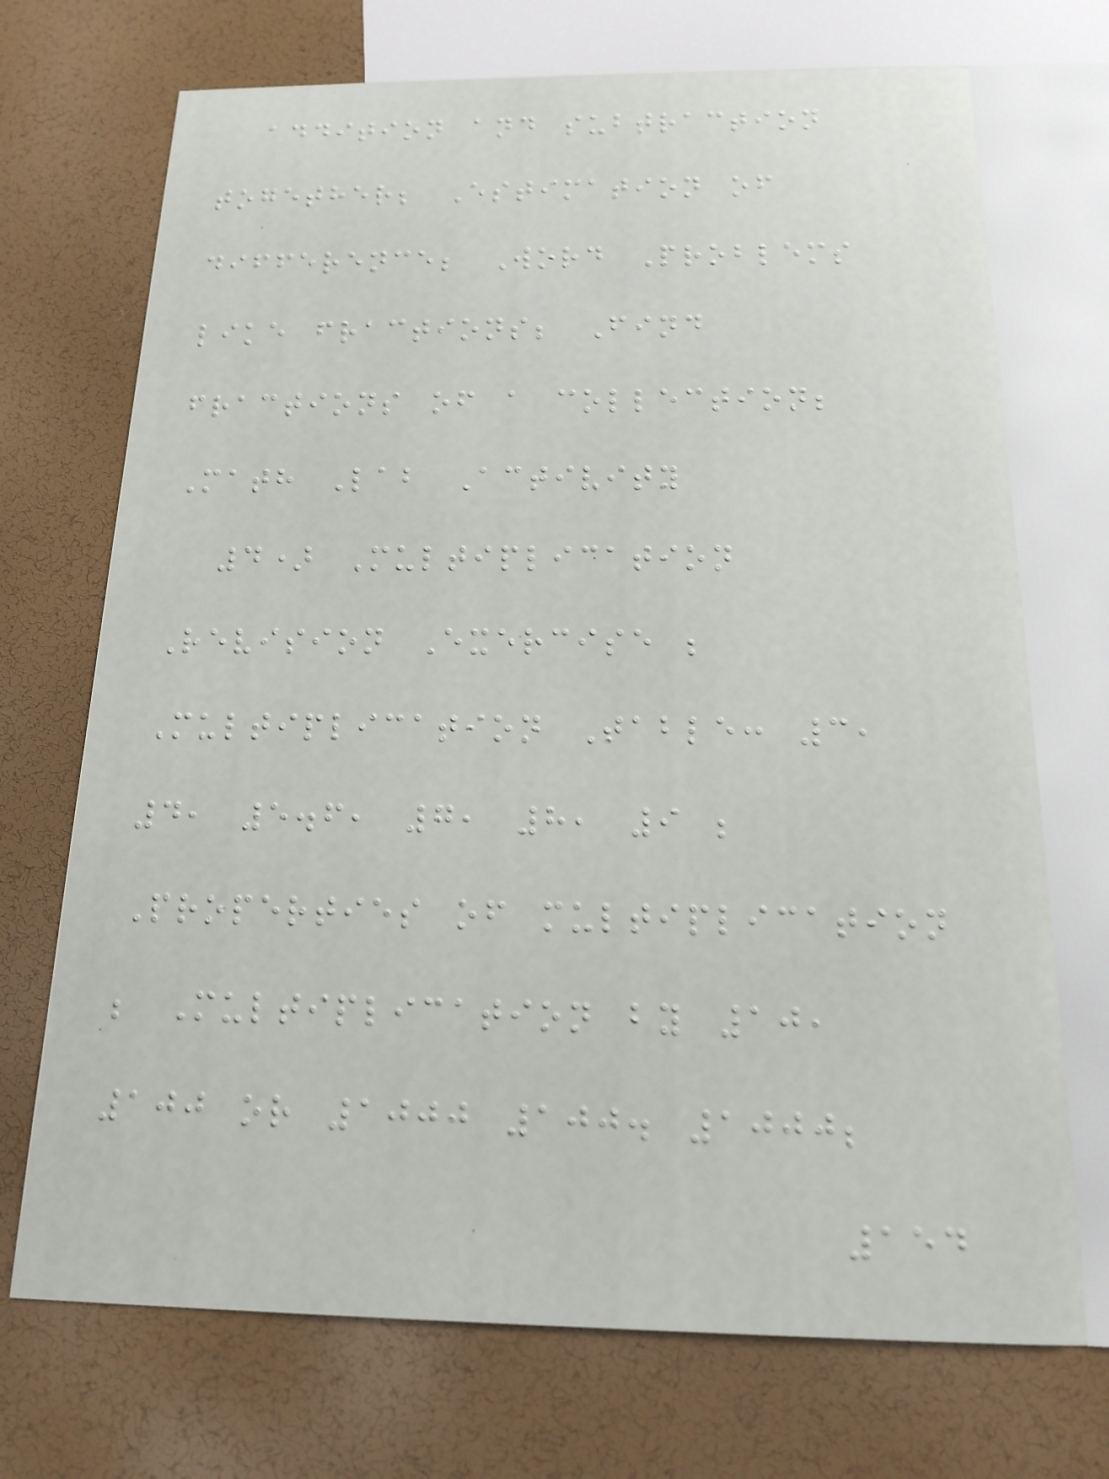addition and subtraction
together; Estimation of
difference; Word Problems
like fractions; Find
fractions of a collection;
Math Lab Activity
4) Multiplication
Revision Exercise ;
Multiplication Table: 3,
4, 5.6, 7, 8, 9 ;
Properties of multiplication
; Multiplication by 10,
100 or 1000 100. 1000;
154
